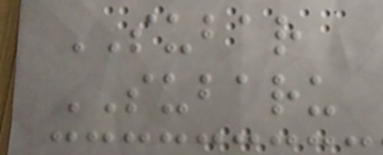SUBAR
SUBARU
